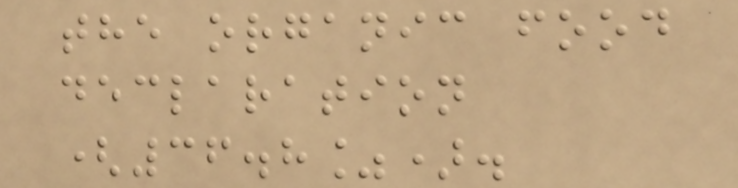the organic food
declaration
(36.8%).
